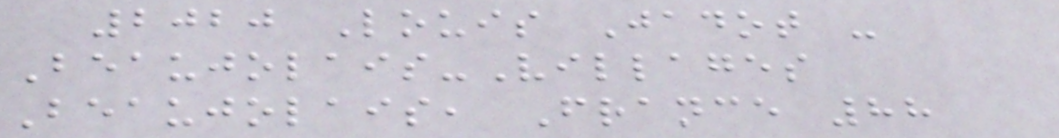2020 Louis Jadot -
Beaujolais-Villages
Beaujolais, France 88
